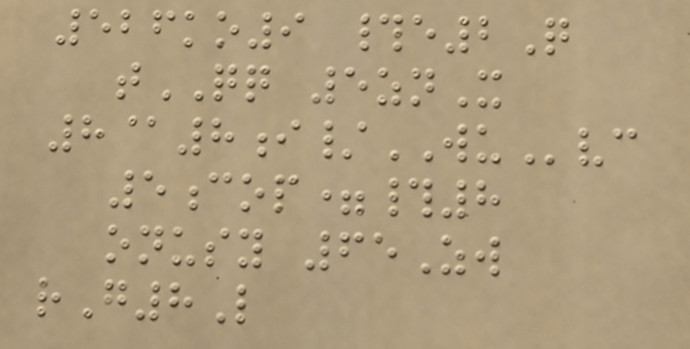526ko9 #e2Q
tQQ 5znX
8@8i/WUvc
5cop=#8
onusy 65Zw
rG8L
